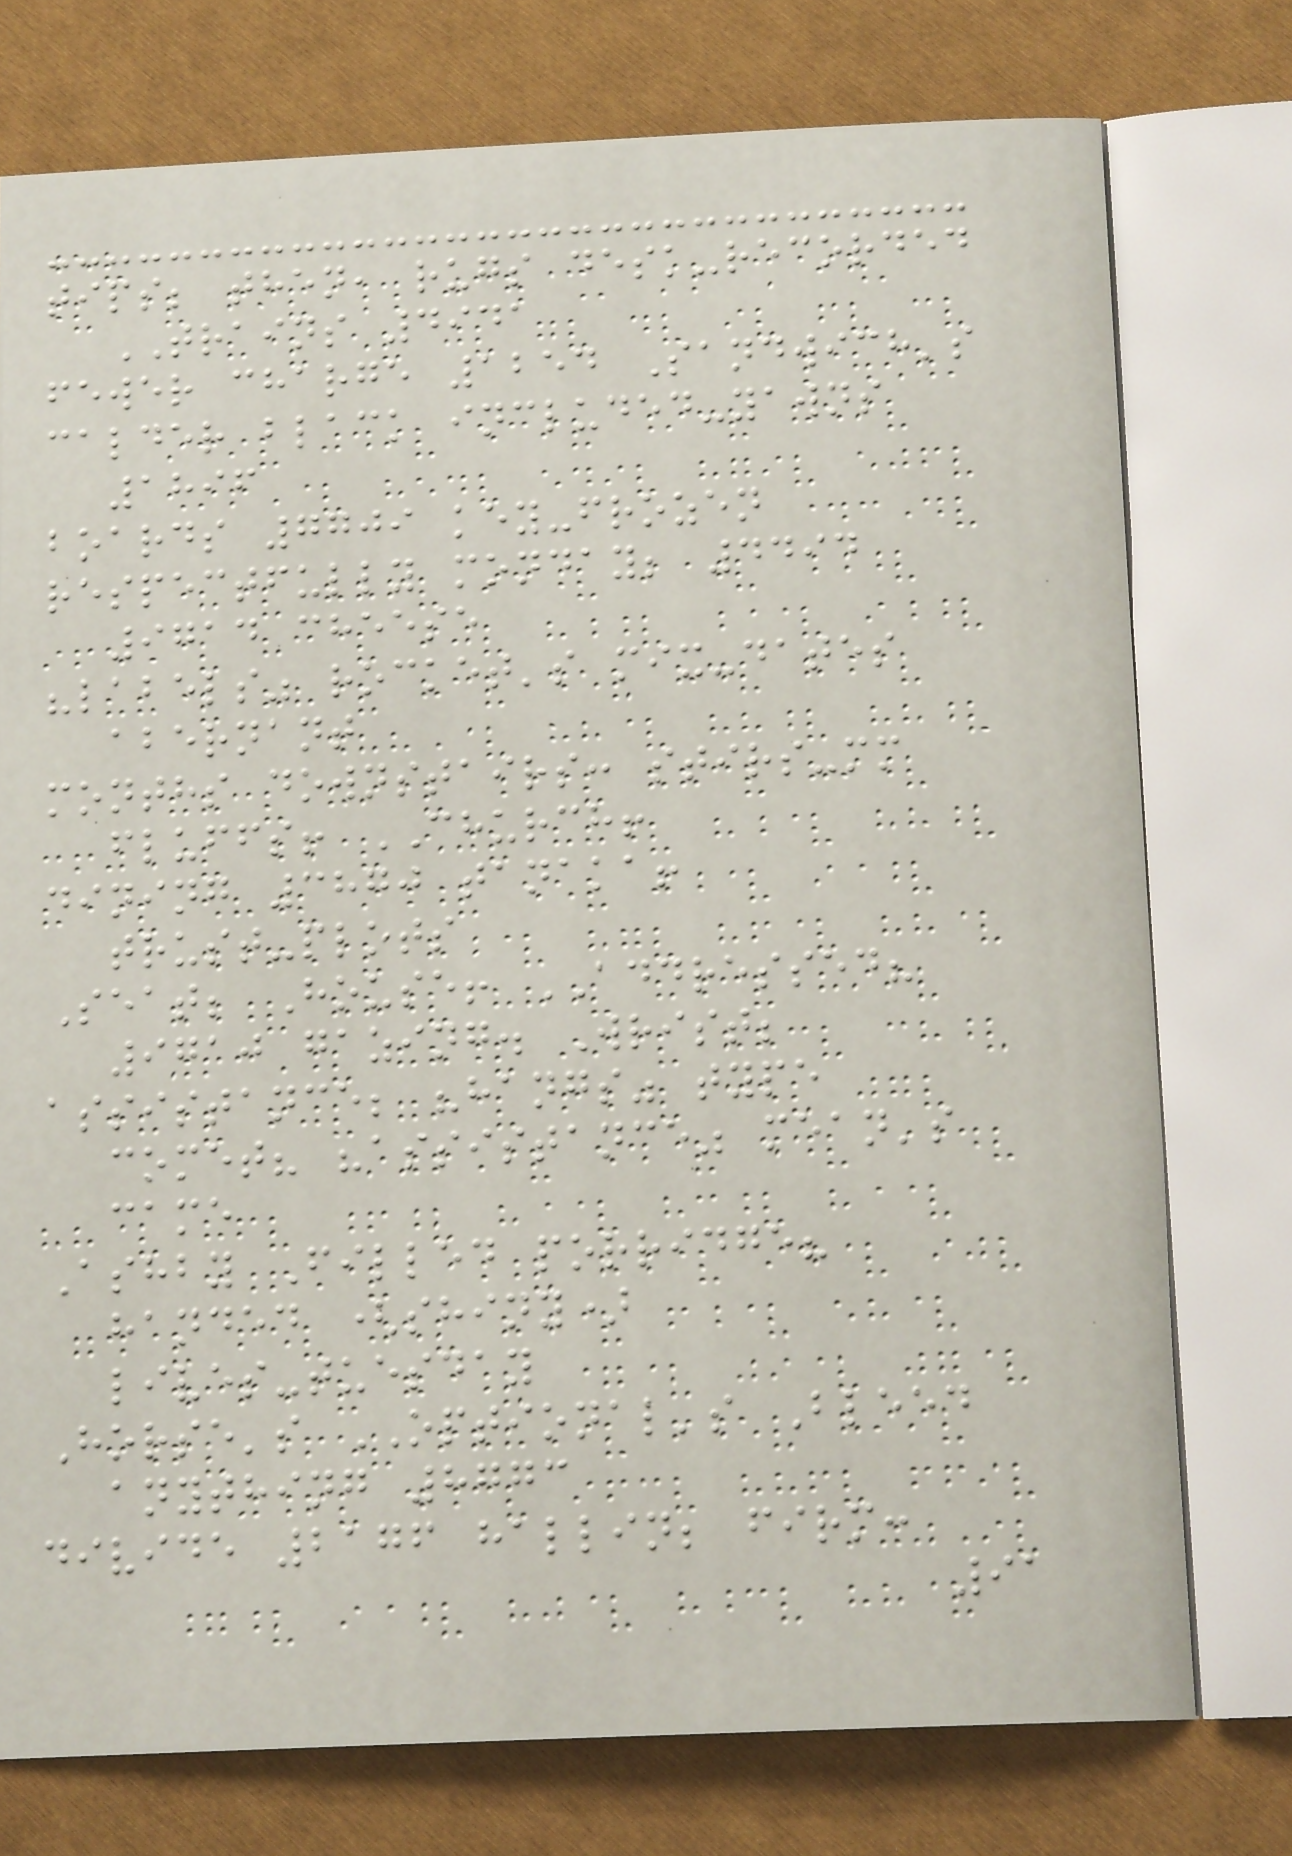tips; then, rugs desk-recorded
TRAINS 4941
fewer charge 1254 Sandwich's
calder black included-yawns
1896
boards 7709 key-frozen
respectfully monday; 4494
9714 cheese
"labels" rocket's mix-dates
abernant
months downstairs: stirs-mm
fluffs! CHURCH!
dining 3870 tanaka!
trust-plots
Seat; House! ADDRESSED?
9710 gazing. Wrist;
assistance; "hangs" type
comet? "assistance" mean's
came
Ashby Filled porridge?
handed (shiny)
lives-tuesday
Horse's OPTIONAL's Bleed
anything 8773
divide 2176 hallin; firm:
91
